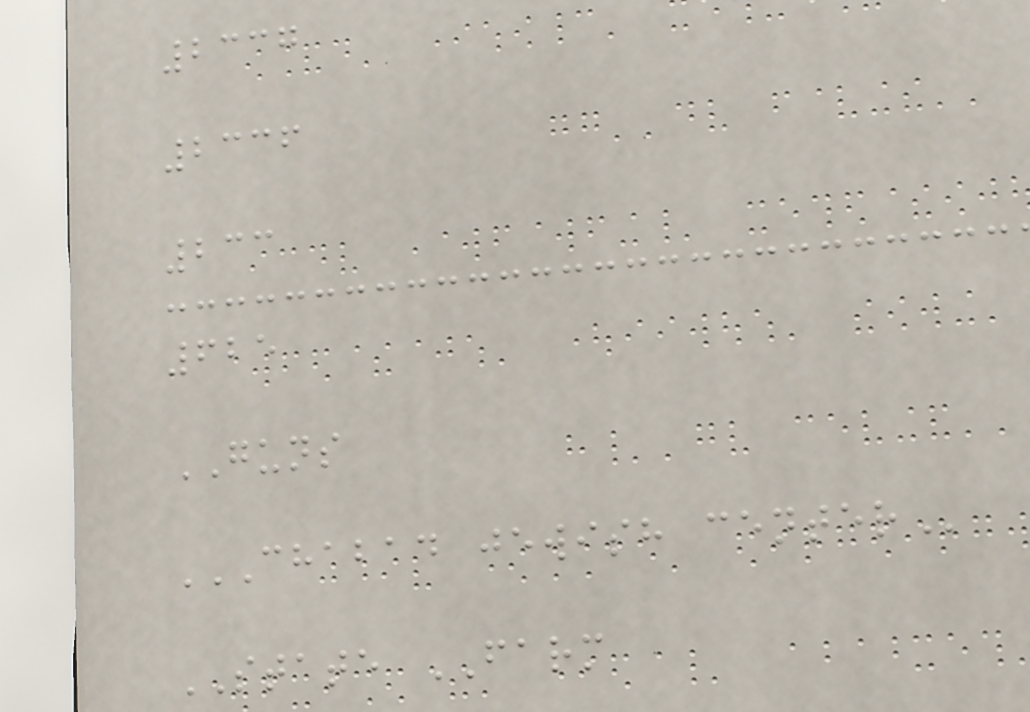2337
2336
233
625
GUNS
CHABAD JEWISH CENTER
STATE FARM
